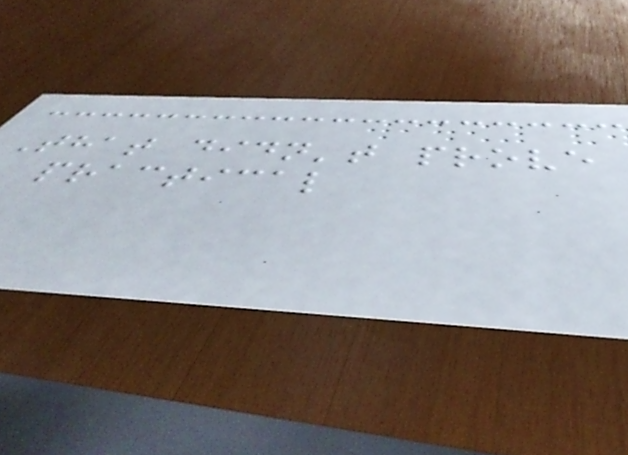That didn't prove
practical
